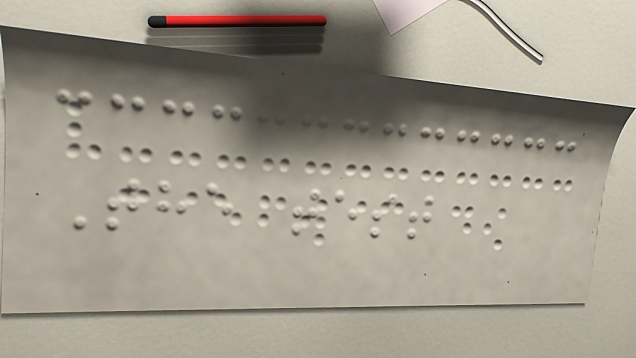The test
